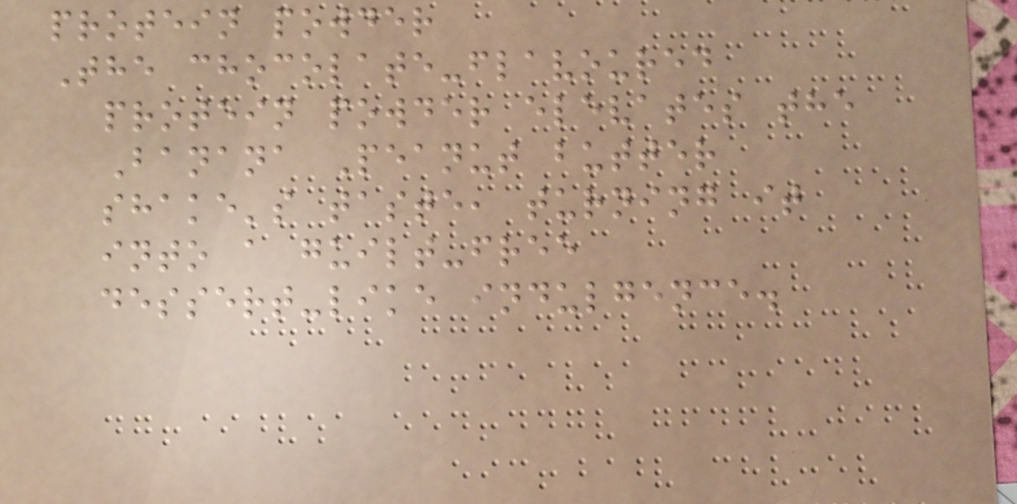protein powder
The chocolate-flavoured
protein powder elevates the
Banana Peanut butter
shake's taste, turning it
into a guilt-free
dessert-like indulgence.
